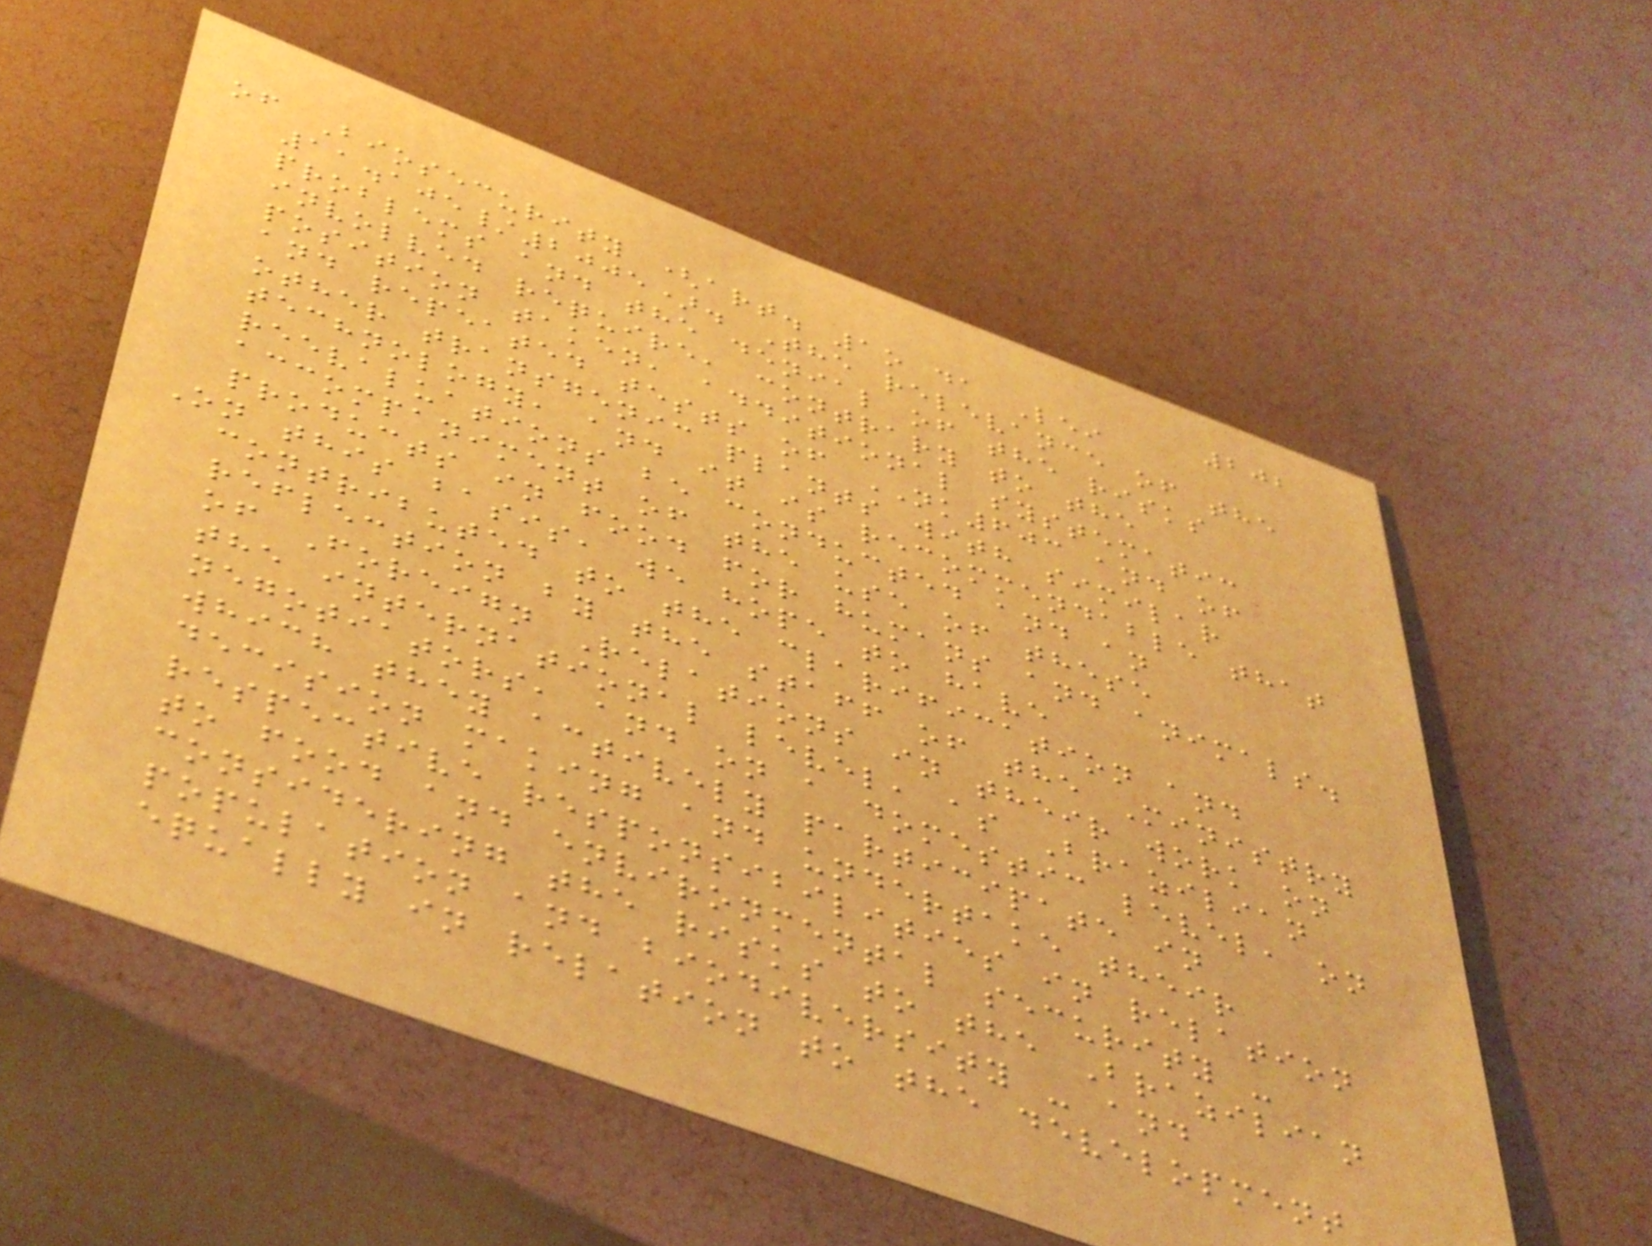202
of Biosecurity (art. 1o da Lei
11.105/2005). The relevance of the
problems and the denial of the risks
involved require, contrary to the
position taken, additional systematic
and repeated tests of NK603 and of
other transgenic plants with similar
technology, and it is recommendable that
reevaluations be conducted and an
accompaniment of the use of these
products in food for humans and animals.
On this basis, we hope to have
contributed to the clarification and
reflection by the staff of the Ministry
of Foreign Relations in their work on
the international level, as Brazilian
negotiators, and on a domestic level, on
which they actively participate in
decision making and undertake their
respective responsibilities in relation
to food and environmental security -
considering the risks to the Brazilian
population and biodiversity - and
equally in relation to the development
